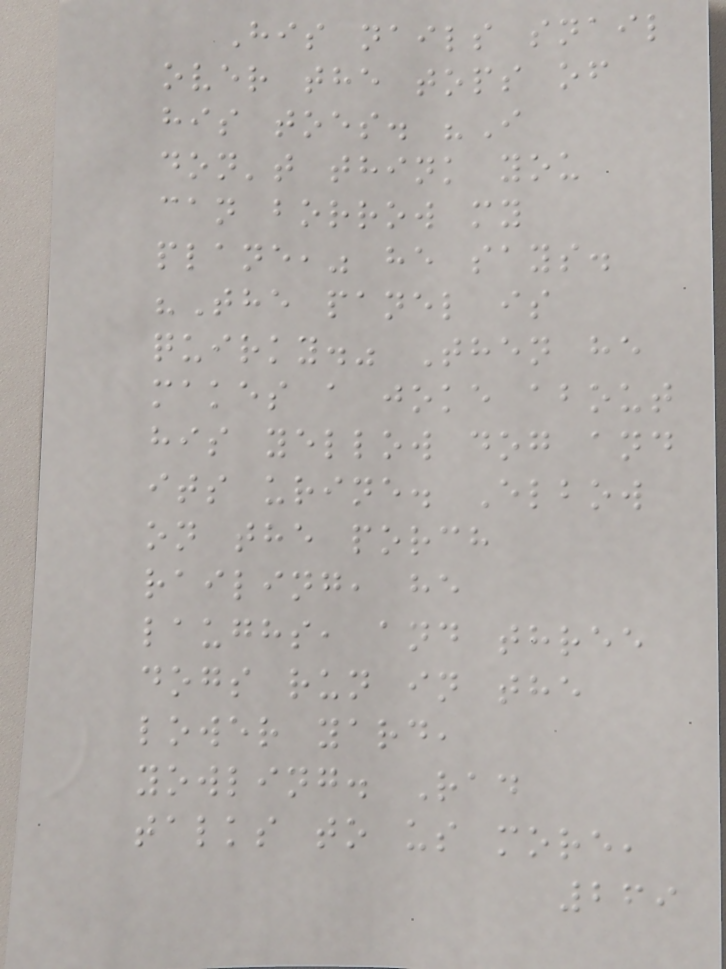His nails snail
over the tops of
his toes. "I
don't think you
can borrow my
plane," he says.
"The panel is
quirky." Then he
makes a joke about
his yellow dog and
its urine. Elbow
on the porch
railing, he
laughs, and three
dogs run in the
lower yard,
yowling. Rad
talks to us more,
269
